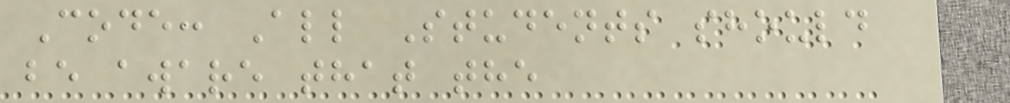Code: All Students should
be aware that the
